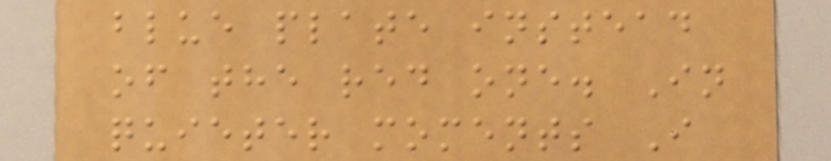blue plate instead
of the red one. In
quieter moments I
